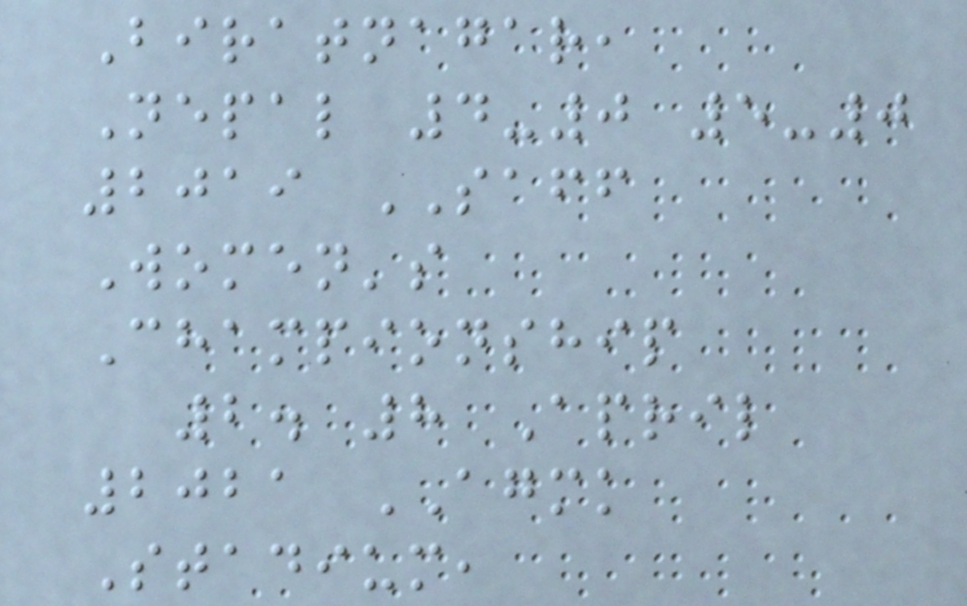Biratnagar,
Nepal 4-0 5-0
2019 SAFF
Women's
Championship
2. 8 April
2021 AGMK
Stadium,
